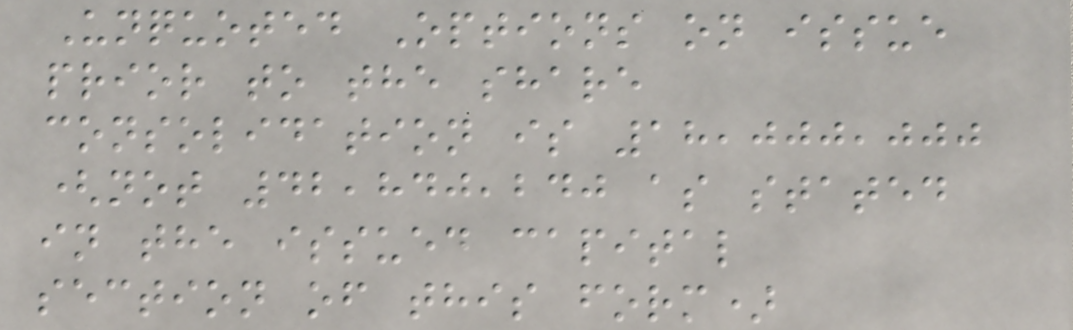Unquoted Options on issue
prior to the share
consolidation is 18,000,000
(not 42,840,240 as stated
in the issued capital
section of this form)
